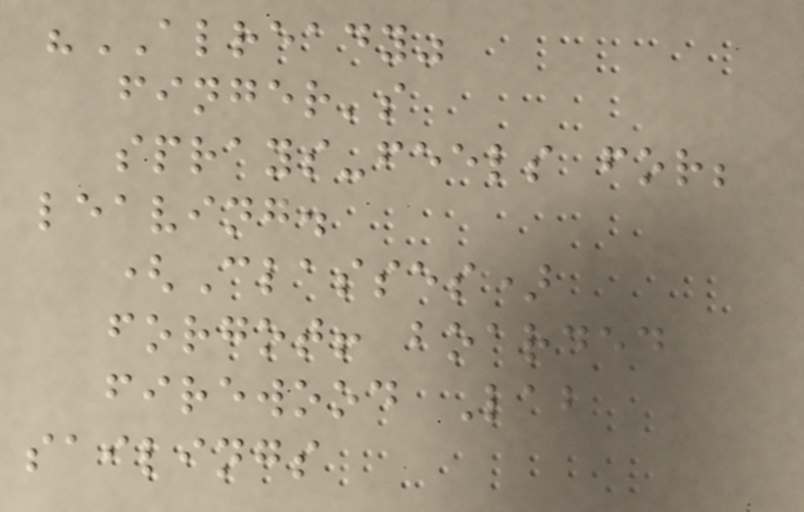"ALREADY"
finger's
sprays-feels for;
leaving.
(Classes)
forgot! boarded
firewood Lab
sailings
